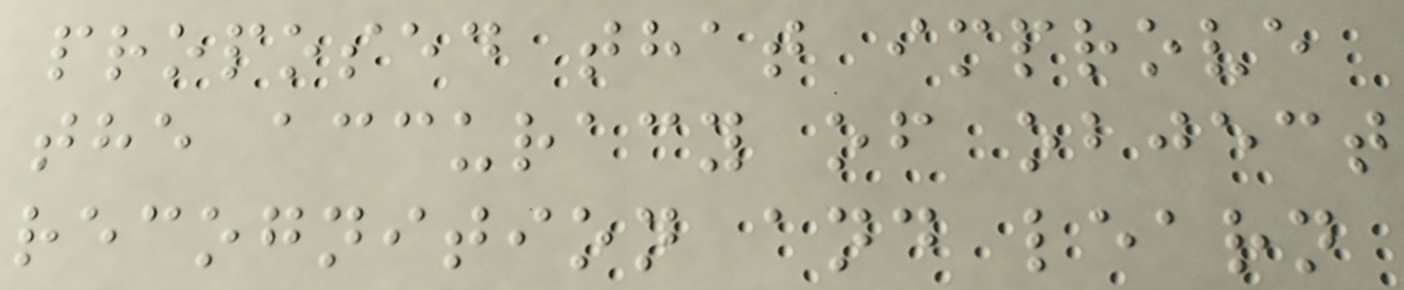proposed that improve
the accuracy of object
recognition and learn
